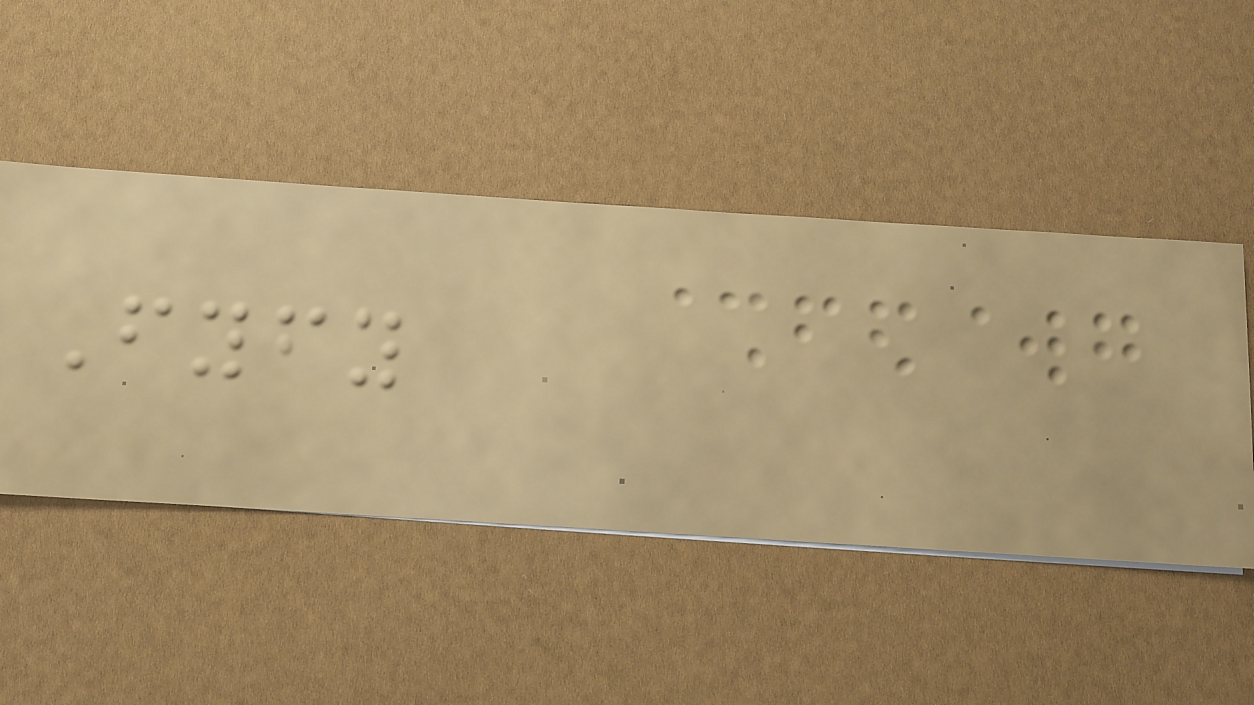Fyfy
